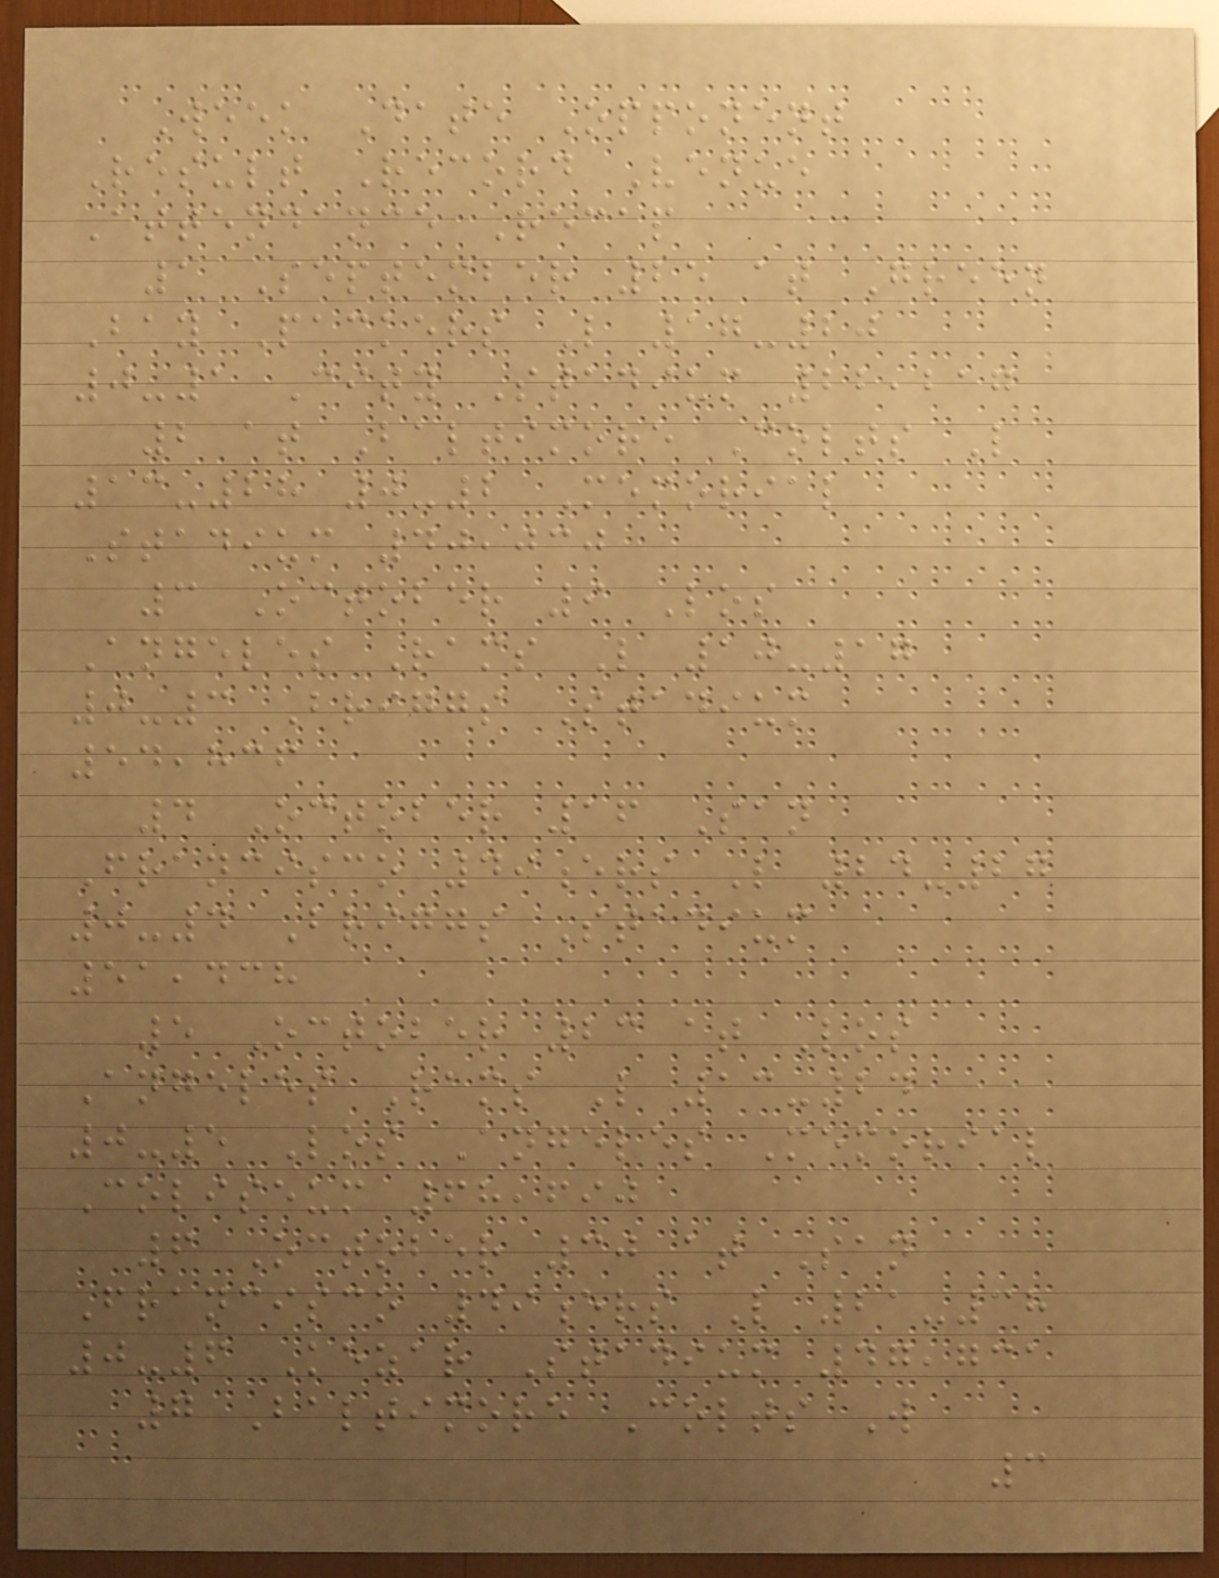Week Date Opponent
Result Record Venue
Attendance Recap
1 September 25 at Green
Bay Packers L 17-20
0-1 City Stadium 22,217
2 at Baltimore Colts L
13-28 0-2 Memorial
Stadium 40,030
3 October 9 Los
Angeles Rams L 10-17
0-3 Briggs Stadium
54,836
4 October 16 San
Francisco 49ers L 24-27
0-4 Briggs Stadium
51,438
5 October 23 at Los
Angeles Rams L 13-24
0-5 Los Angeles Memorial
Coliseum 68,690
6 October 30 at San
Francisco 49ers L 21-38
0-6 Kezar Stadium 47,731
7 Baltimore Colts W
3
